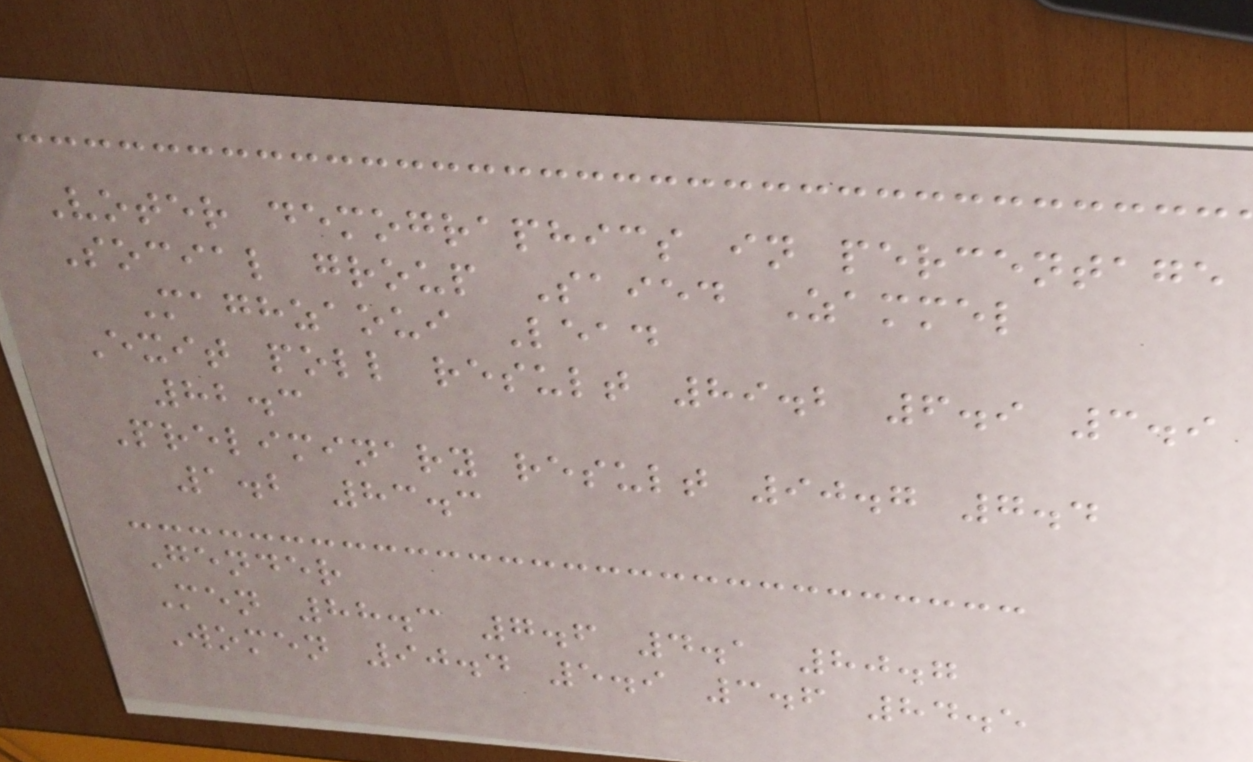Voter demographics in percentage
Social group Saied Zammel
Maghzaoui Lead
Exit poll result 89.2 6.9 3.9
82.3
Preliminary result 90.7 7.4
1.2 83.3
Gender
Men 88.3 7.6 4.1 80.7
Women 90.4 5.9 3.6 84.5
